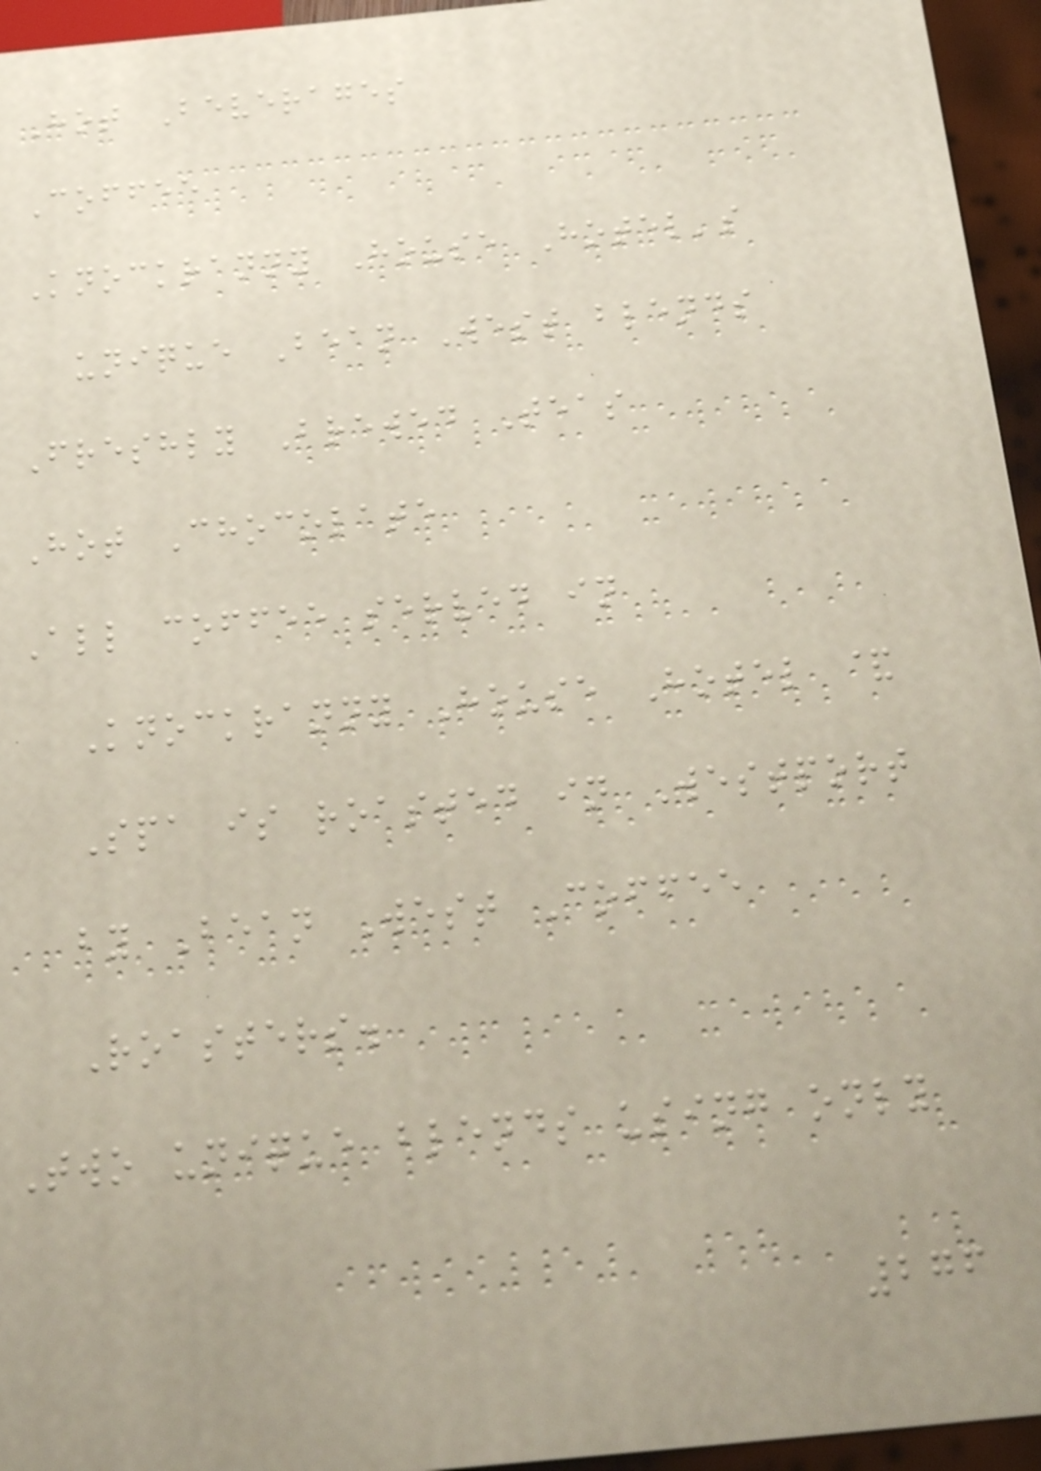Hot Beverages
Coffee
Knockranny House Hotel's
unique Bean West blends
Freshly Brewed Teas
Hot Chocolate
All coffee served in
Knockranny House Hotel &
Spa is roasted in Westport
by Bean West Coffee
Roasters.
Two unique blends using only
276
